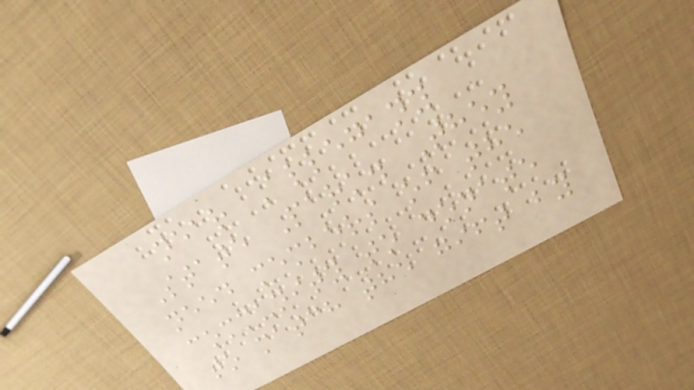near Allegany
State Park. They
need members of the
community to donate
to match the gift by
